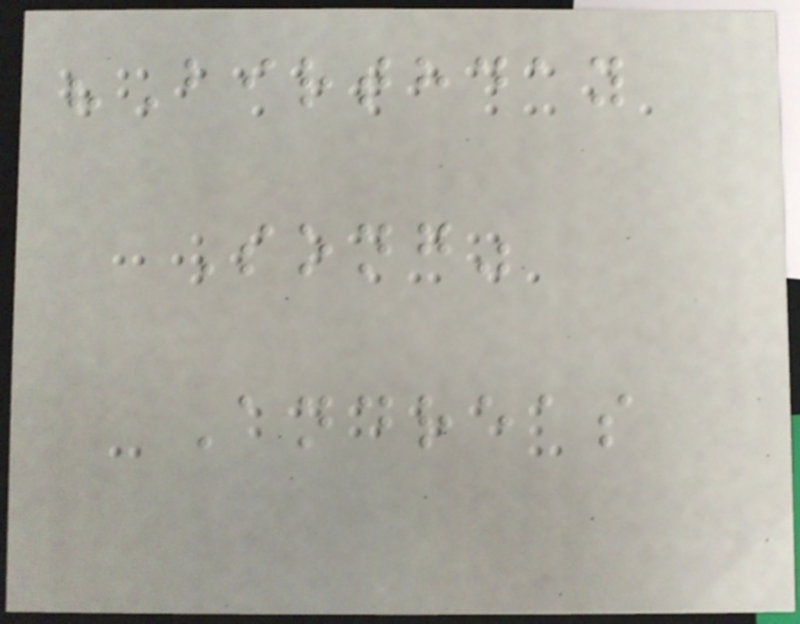"Birthday
Song"
Andreas
